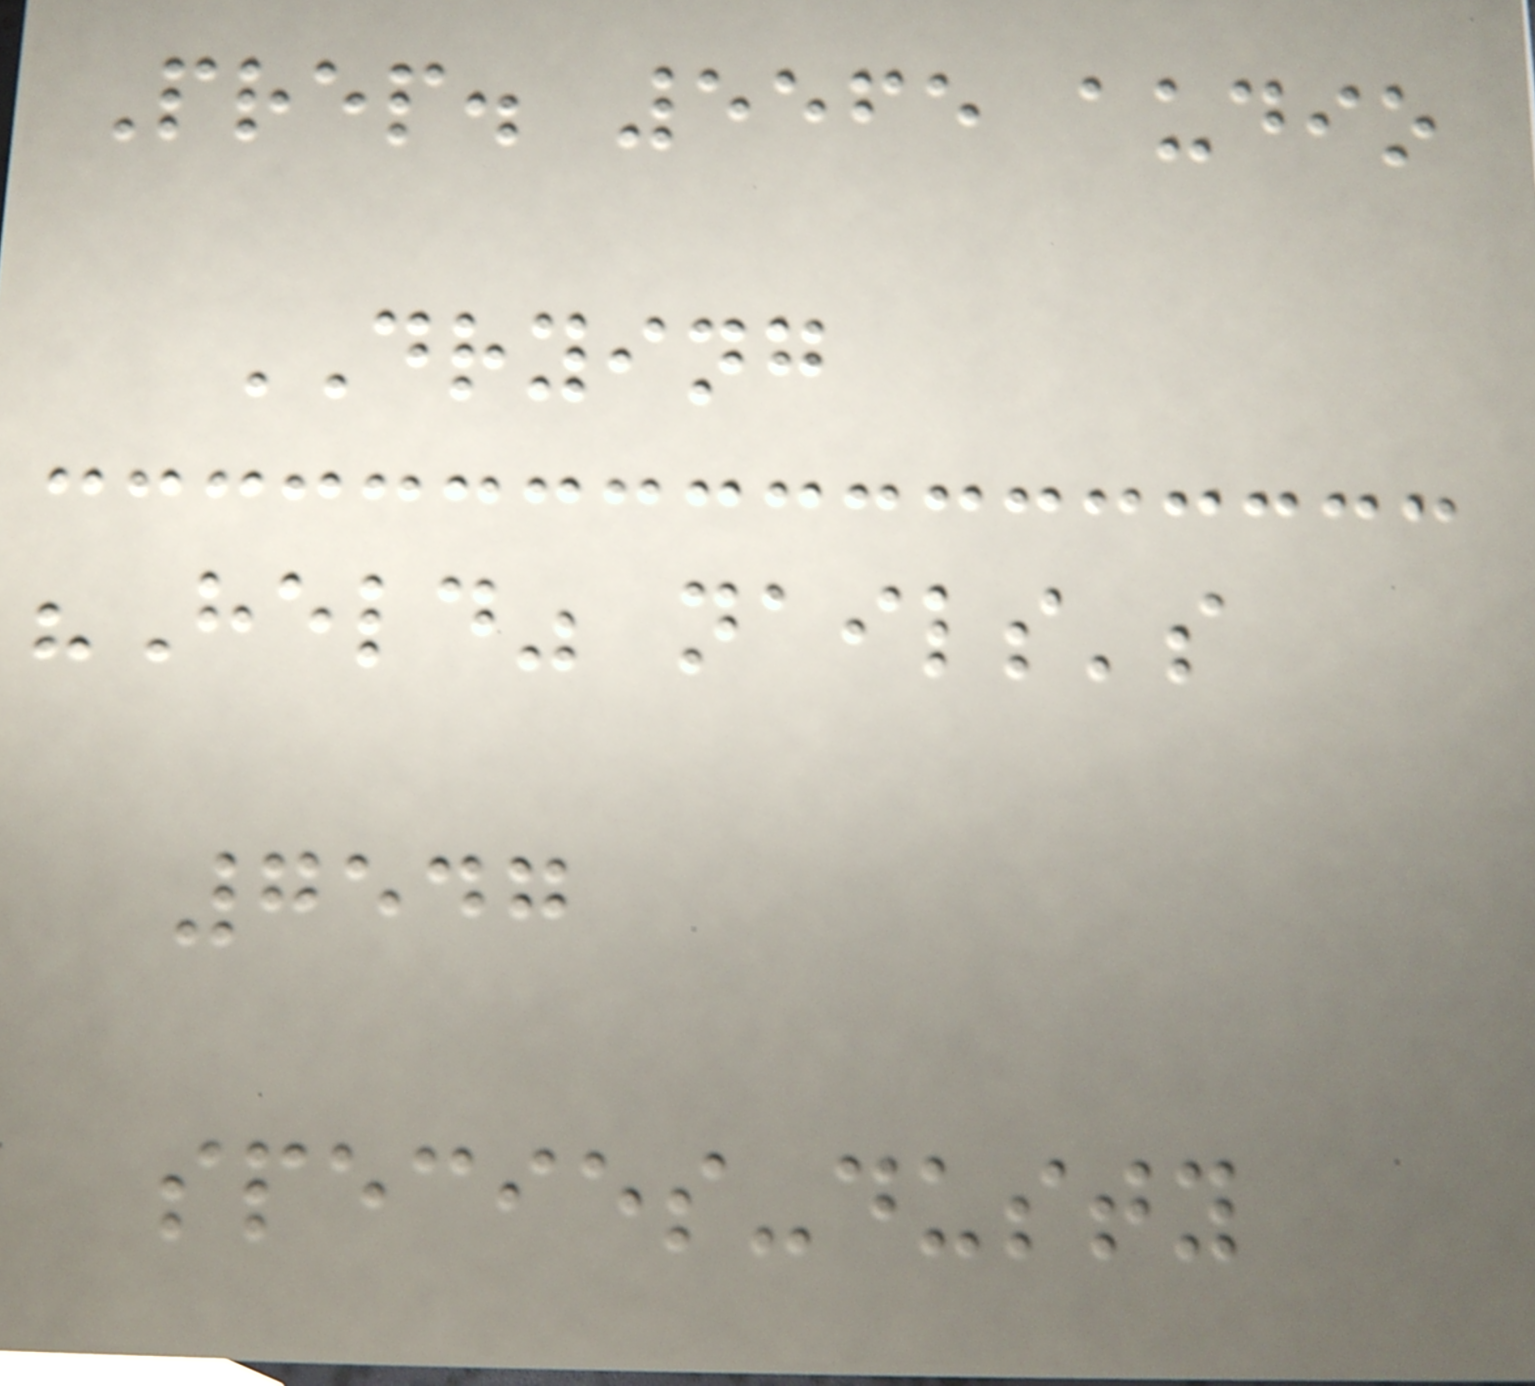Prep. 5565 audio
DRYING
"Held" nails's
7547
species-dusty
